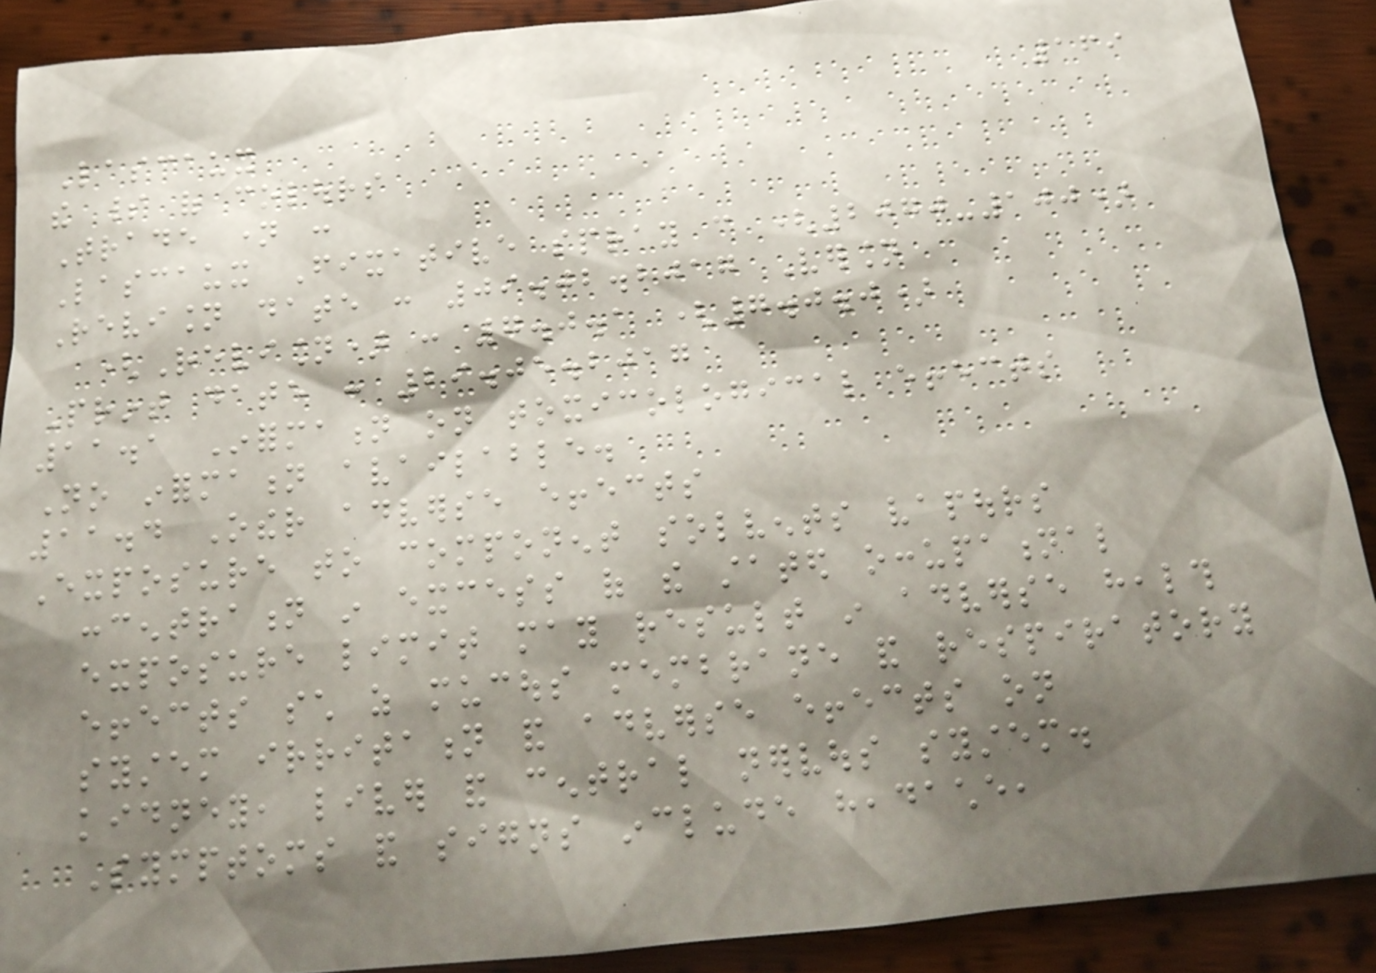169
Lascaux
the spirit of colours
Trade name :
Lascaux Fixative spray can (2070-100)
Revision date : 09.02.2017 Version
(Revision) : 7.0.1 (7.0.0)
Print date : 29.05.2017
11.1 Information on toxicological effects
No information available.
11.4 Other adverse effects
Exposure to component solvents vapours
concentration in excess of the stated occupational
exposure limit may result in adverse health
effects such as mucous membrane and respiratory
system irritation and adverse effects on
kidney, liver and central nervous system.
Symptoms and signs include headache,
